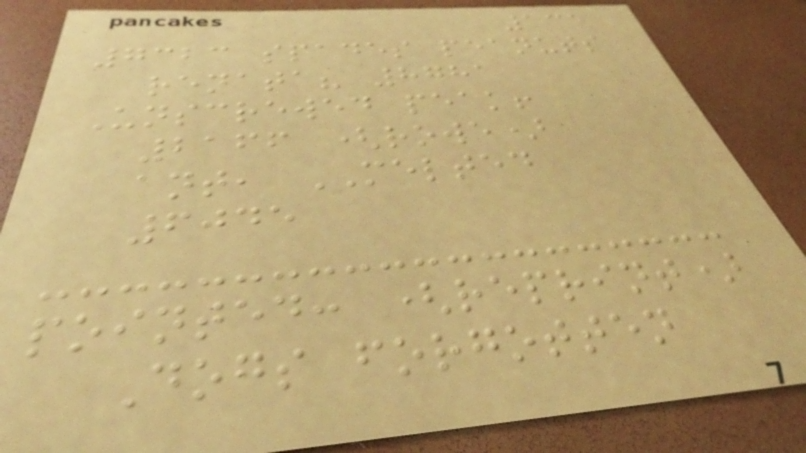135
7323 spades peanuts
renata? 8781
Unscrewed peak!
2166 (rowe)
ant, MELTED
6045
pointed: (reprint)
Dogs forgotten
